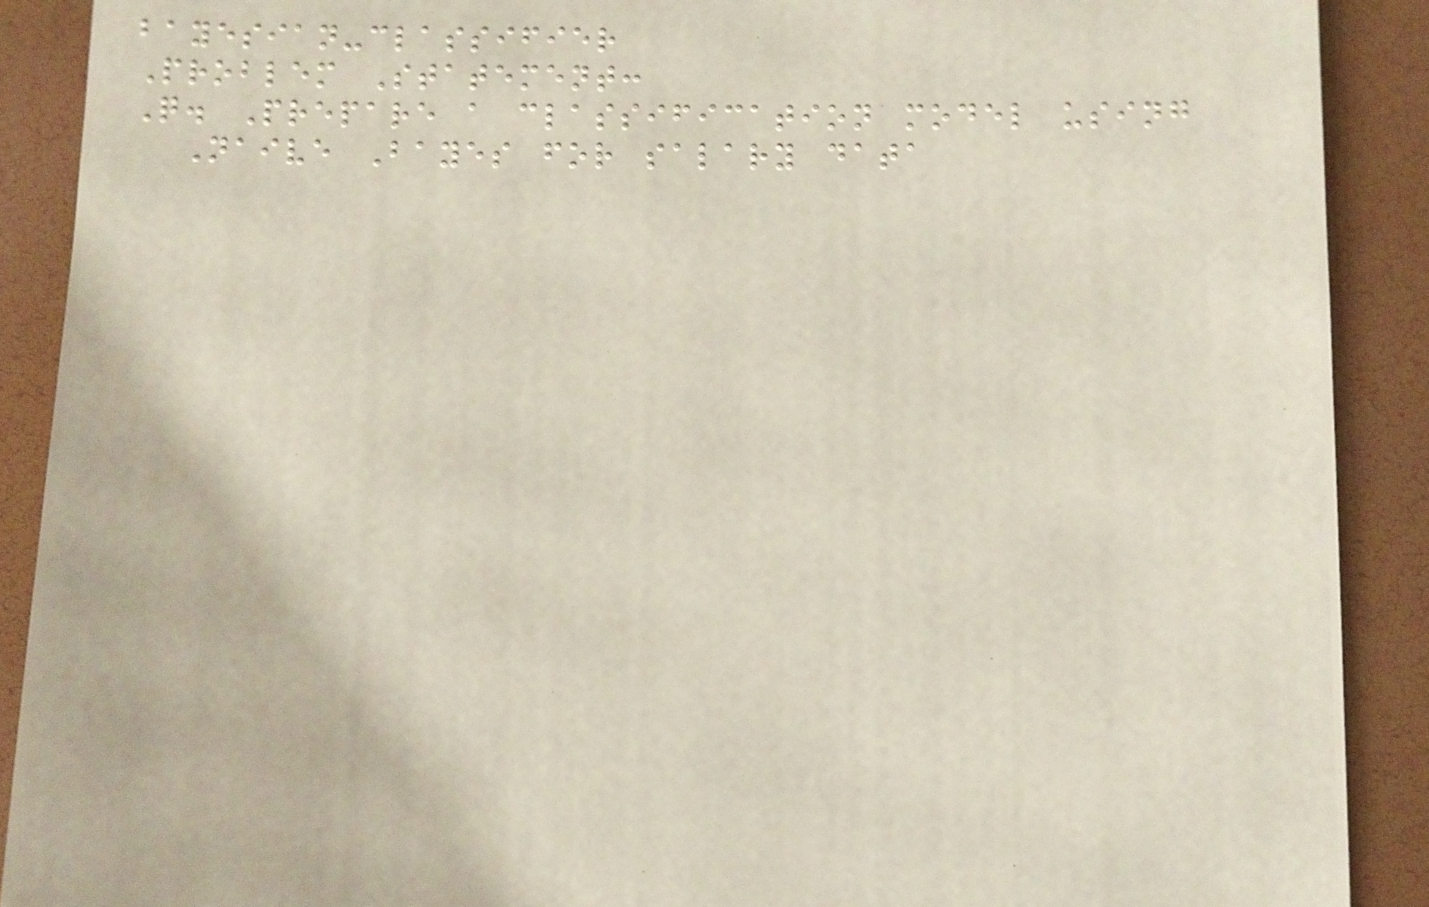bayesian-classifier
Problem Statement:
Q. Prepare a classification model using
Naive Bayes for salary data
